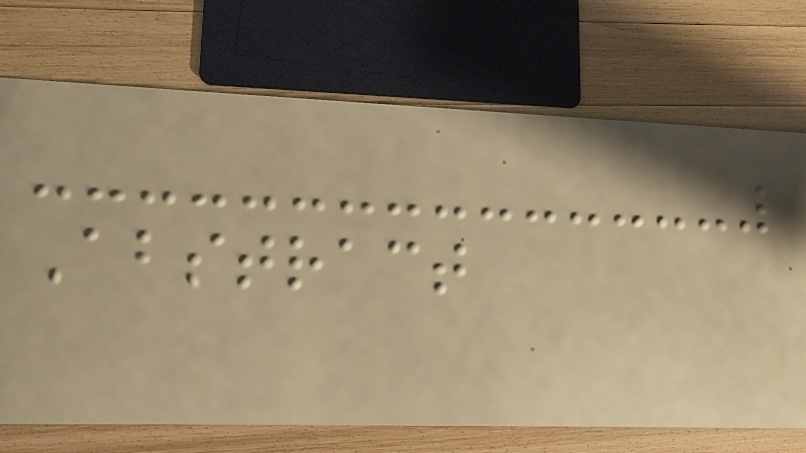Abstract
